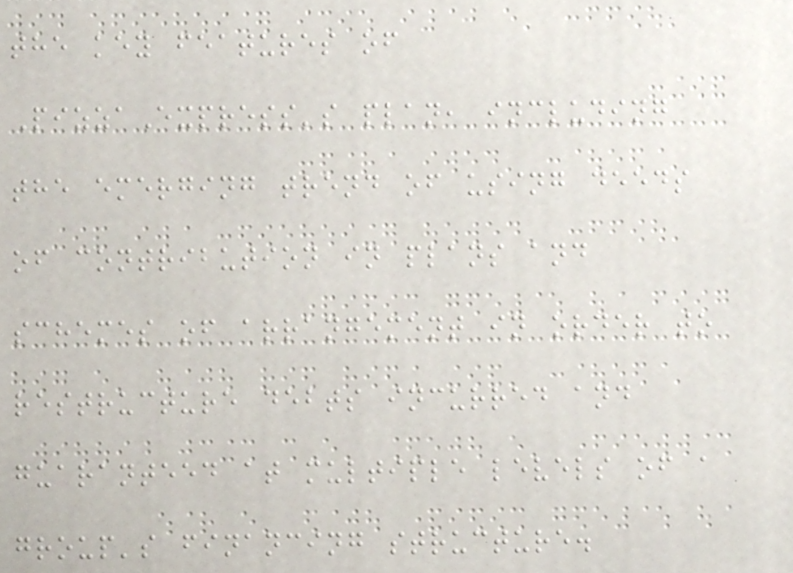the key features of
PizzaExpress's plan, including
the emerging trend of using deeds
of contribution in plans and
schemes of arrangement in order to
restructure debts incurred and
guaranteed at multiple levels of a
group's financing structure.
